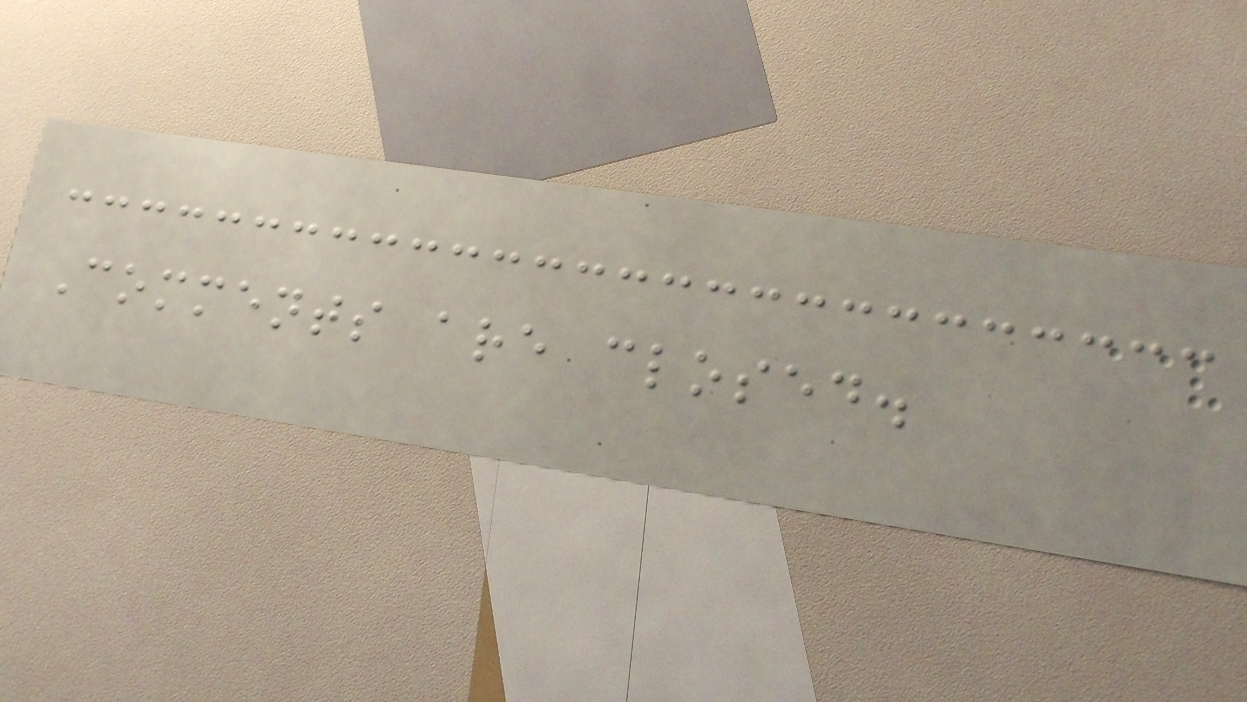Comments are closed.
